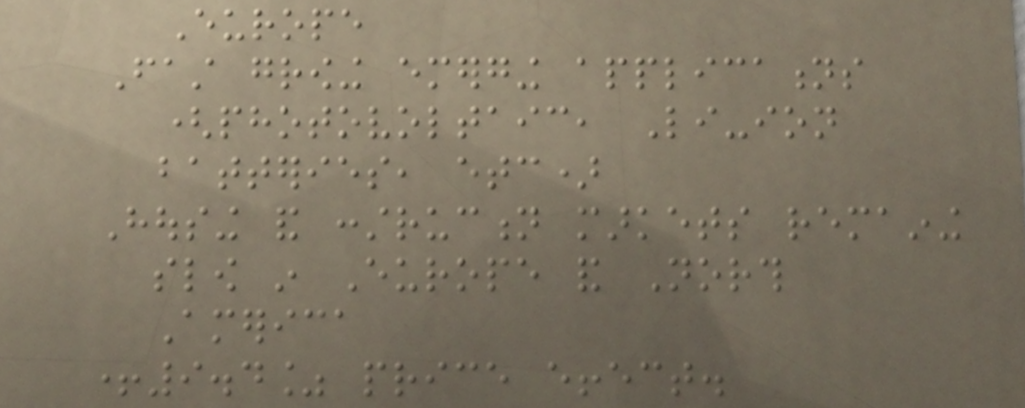Europe
Fast growing emerging applications
(photovoltaic, Li-ion
batteries, etc)
Housing and construction markets remaining
slow in Europe and North
America
+9.4% price effect.
